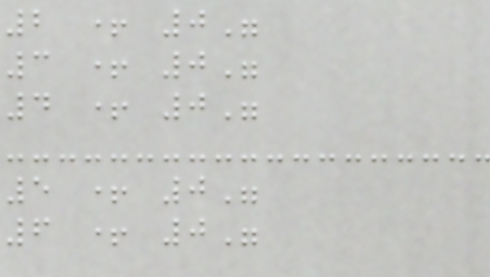2 + 0"
3 + 0"
4 + 0"
5 + 0"
6 + 0"
